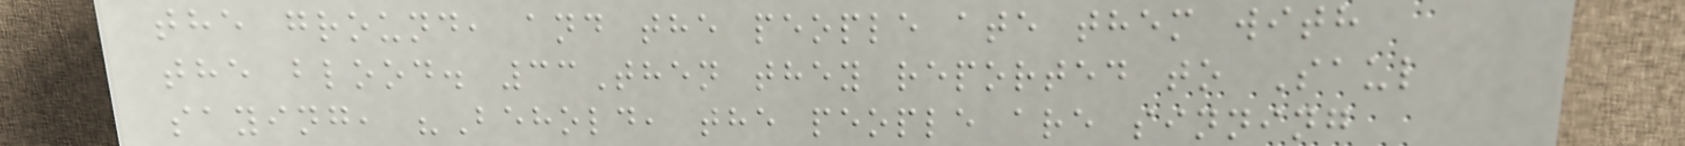the ground, and the people ate them with
the blood. 33Then they reported to Saul
saying, "Behold, the people are sinning
